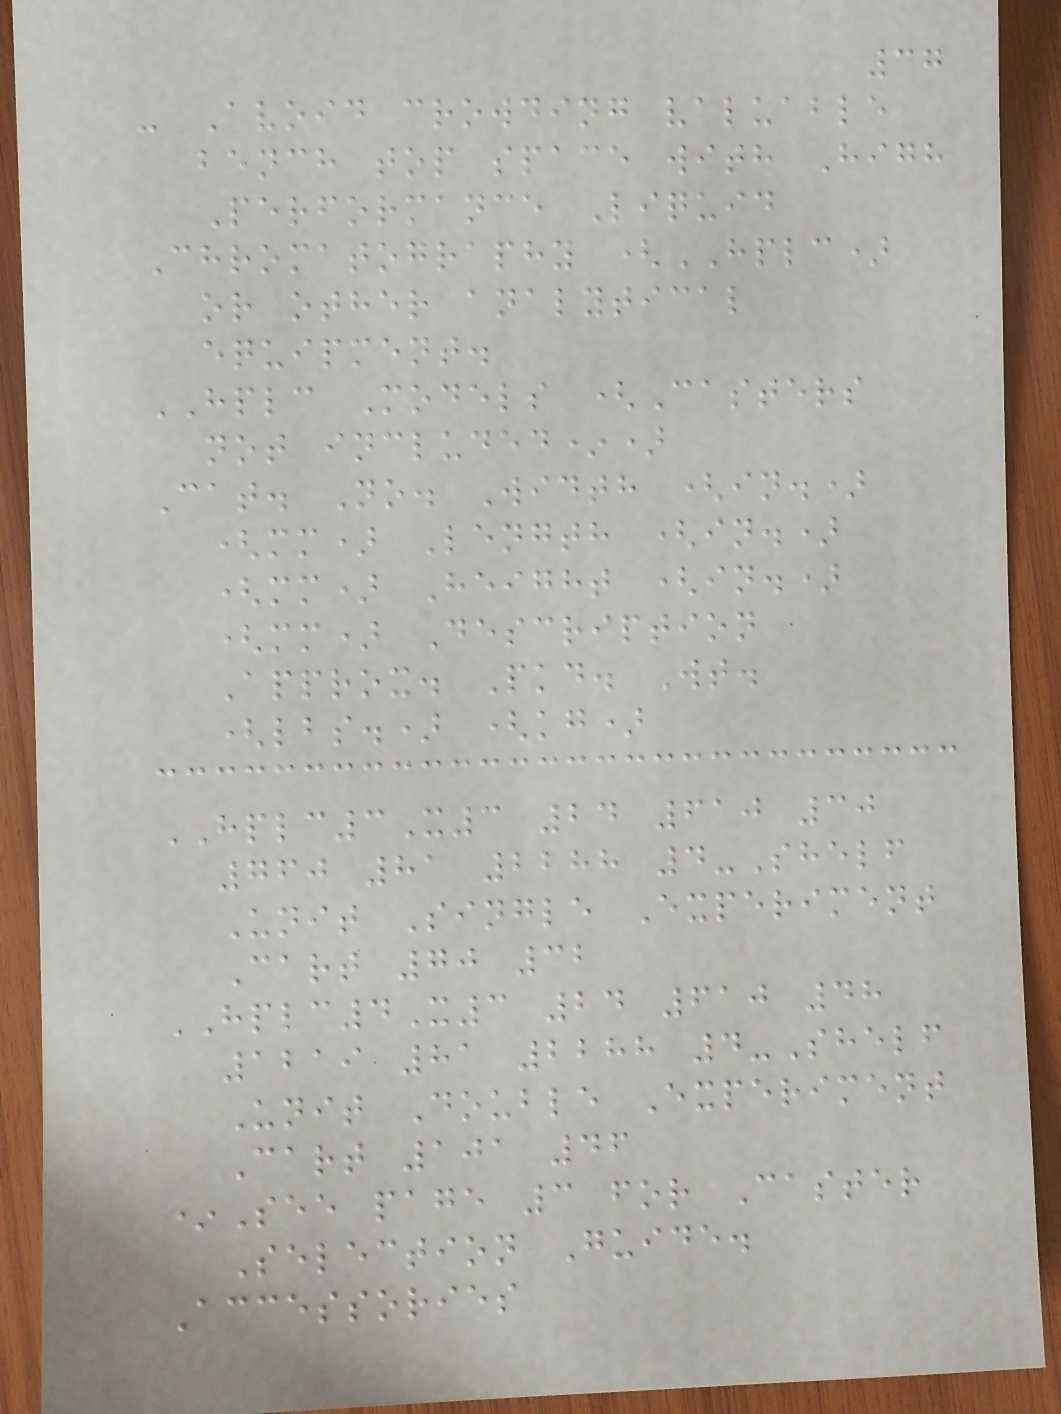37
- Avoid crowding valuable
bench top space with High
Performance Liquid
Chromatography (HPLC)
or other analytical
equipment.
HPLC Models (Casters
not included*)
Cat. No. Width (in.)
(mm) Length (in.)
(mm) Height (in.)
(mm) Description
Approx. Pkd. Wt.
(lbs.) (kg)
HPLC3X3 24 610 30
760 81 2288 4-Shelf
Unit Single Experiment
Cart 70 32
HPLC4X3 24 610 48
1219 81 2288 4-Shelf
Unit Double Experiment
Cart 101 46
*See page 3 for Caster
Selection Guide.
Accessories
